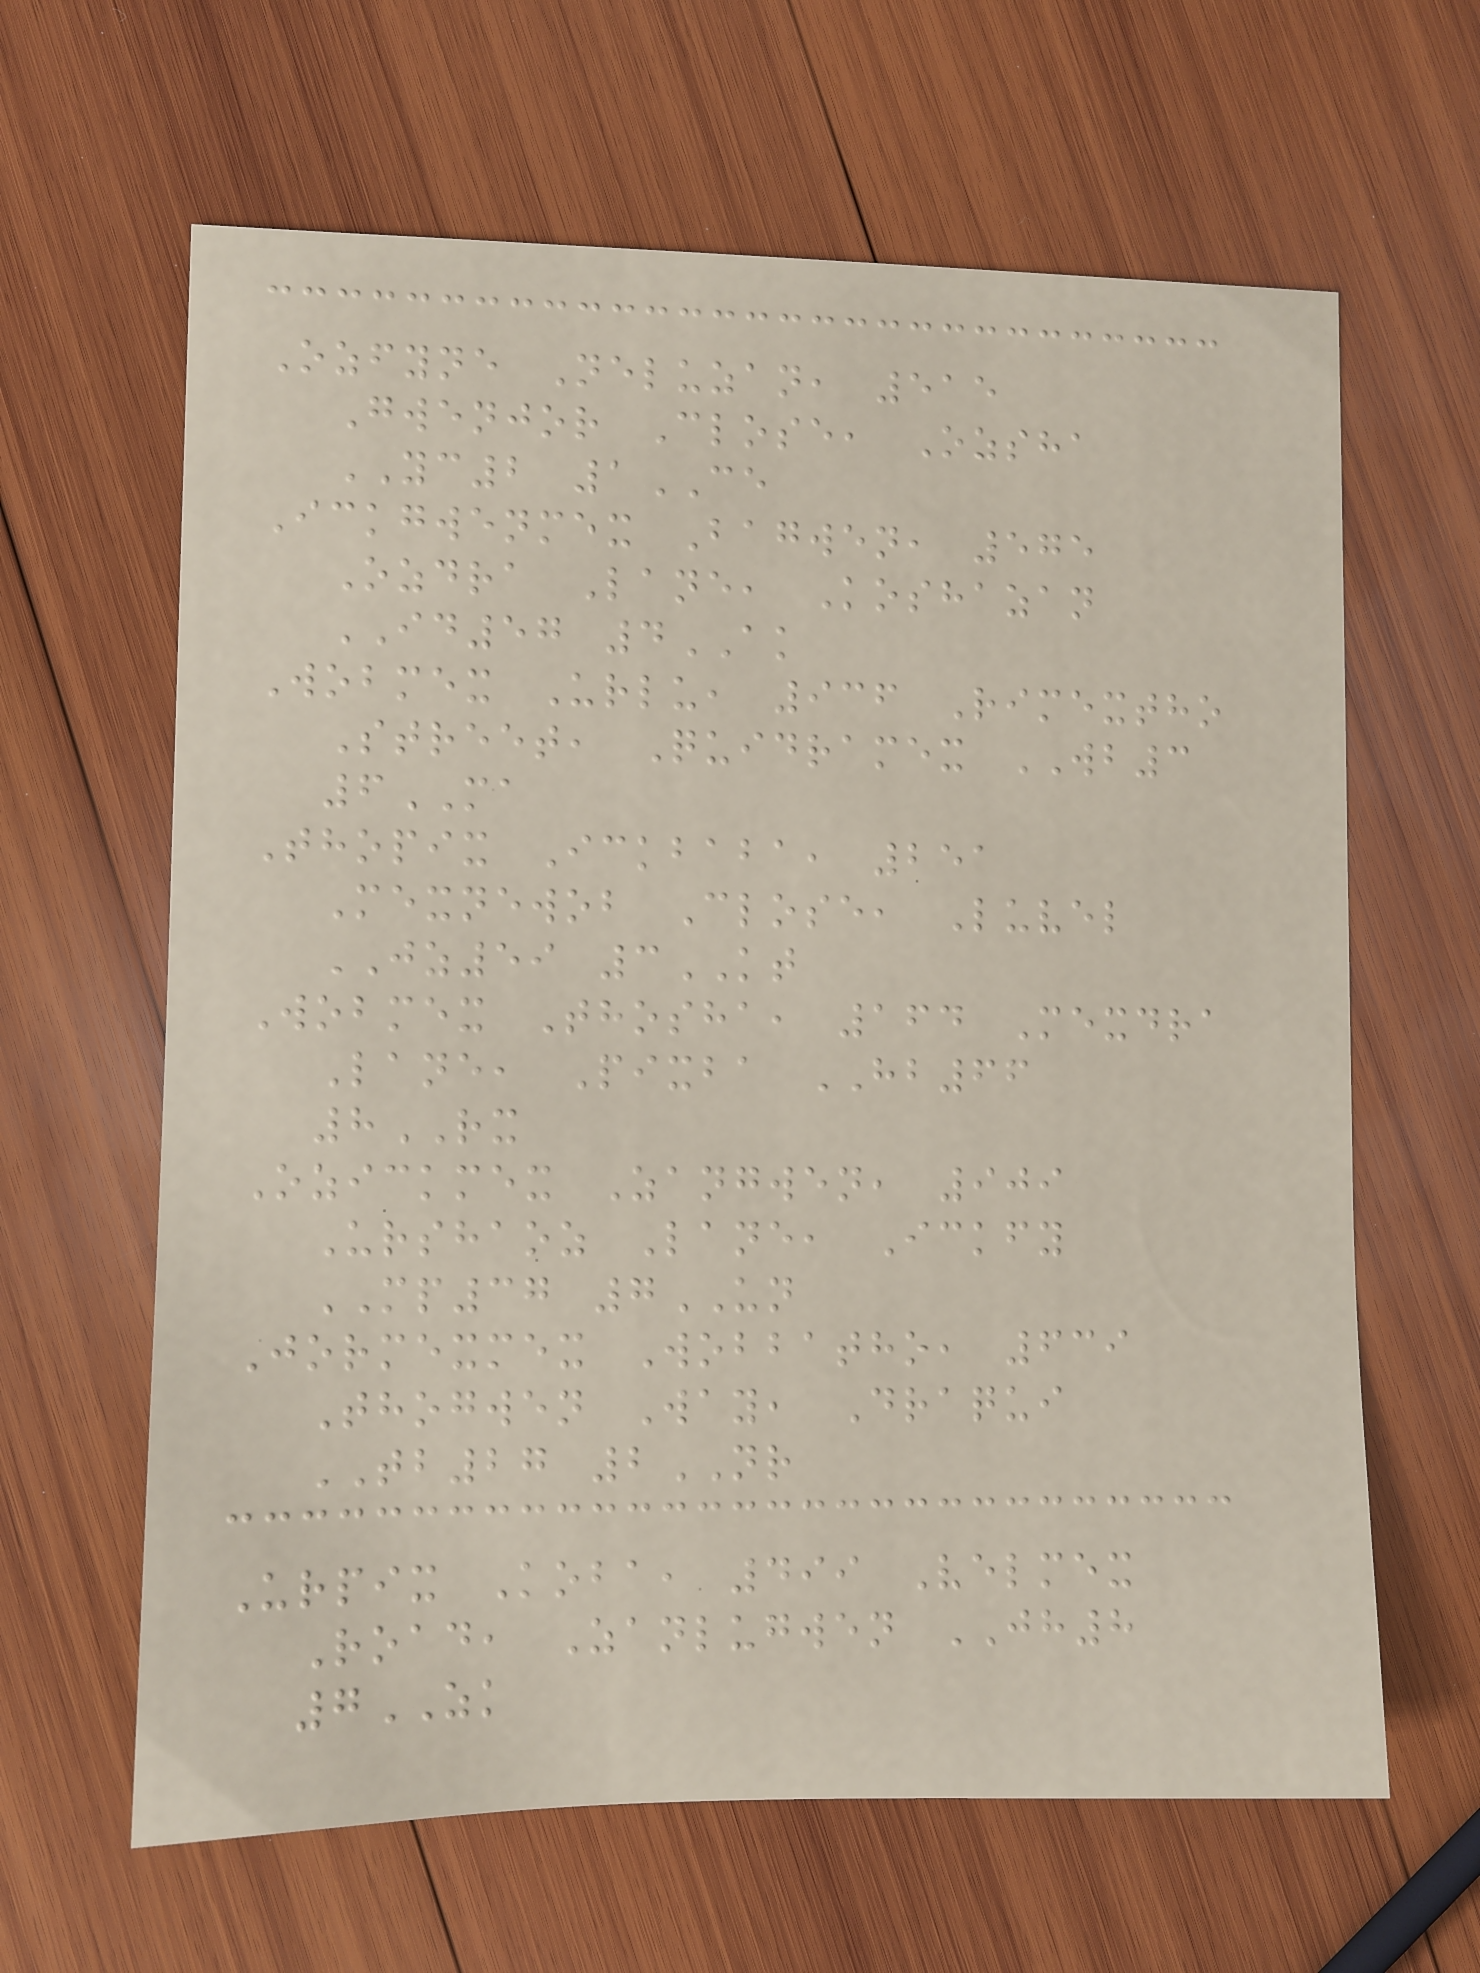Ozfyne Neluzan, 515
Gwenjor Close, Ozsha
YC2 1CE
Ickgwenmex Bagwen, 575
Ozdra Lane, Koshazan
ID57 4AK
Wobmex Urlu, 936 Rimextho
Street, Quidramex WB3
6MA
Thopix Ickbaba, 251
Mexnewob Close, Luvel
JZ59 3KT
Wobmex Thosha, 164 Mexdra
Lane, Pixba HB66
8RX
Ozickmex Zangwen, 909
Urshaoz Lane, Ickfy
MP37 7UN
Jormexmex Wobbatho, 639
Thogwen Way, Draqui
TB27 2NR
Urpix Koba, 499 Velmex
Road, Zanlugwen JH8
7ZK
